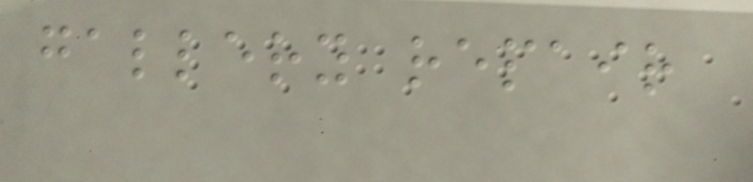gallery repair
